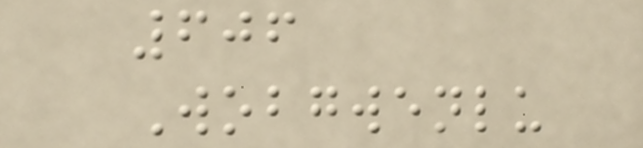606
Wobgwenlu
